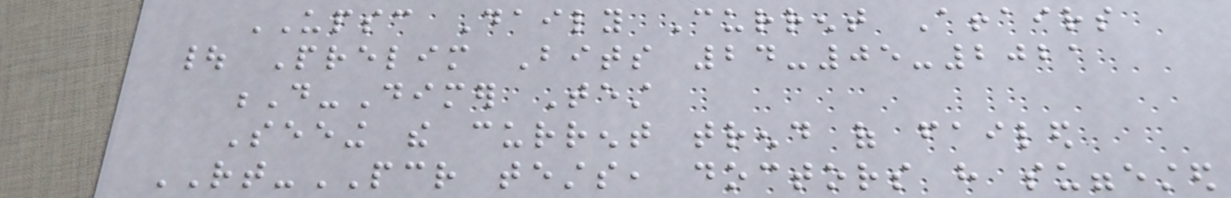UPSC Daily Current Affairs
| Prelim Bits 24-05-2021
D-Dimer Test
Seeing the current trend of failed
RT-PCR tests, doctors have suggested
